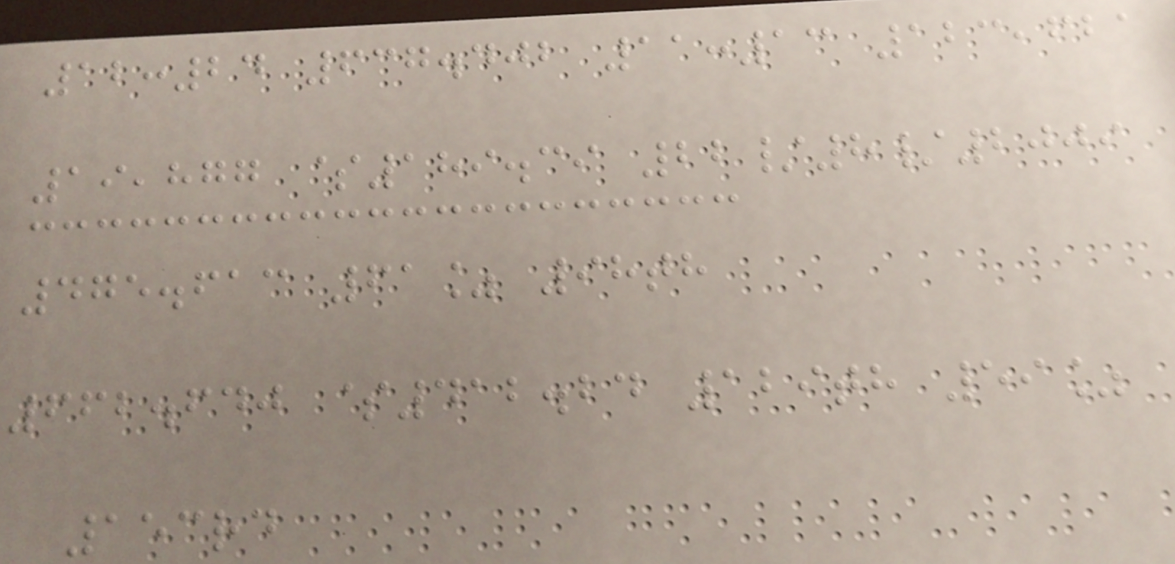12:24 637.402 11:13 123,621
19,877 $189.39 22/8/2009
475.613 61% 98th
662.640 $412.24 129th 59%
153rd
